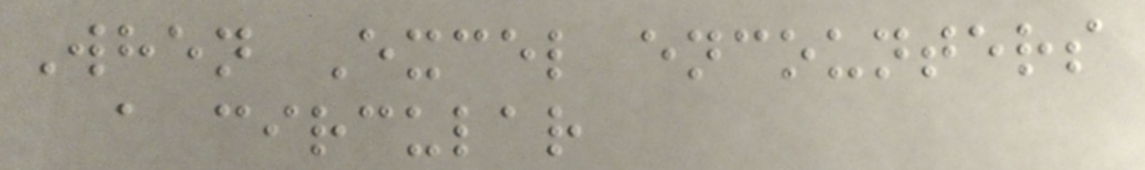When Excel encounters
a circular
